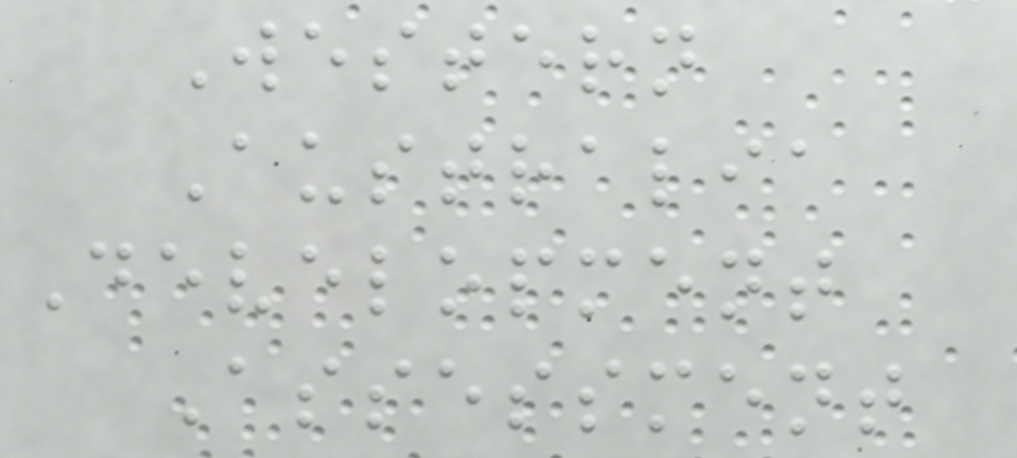Western
Australia
Development
Assessment
